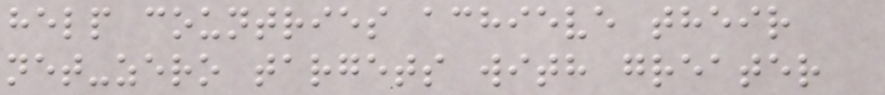help countries achieve their
net-zero targets with greater
